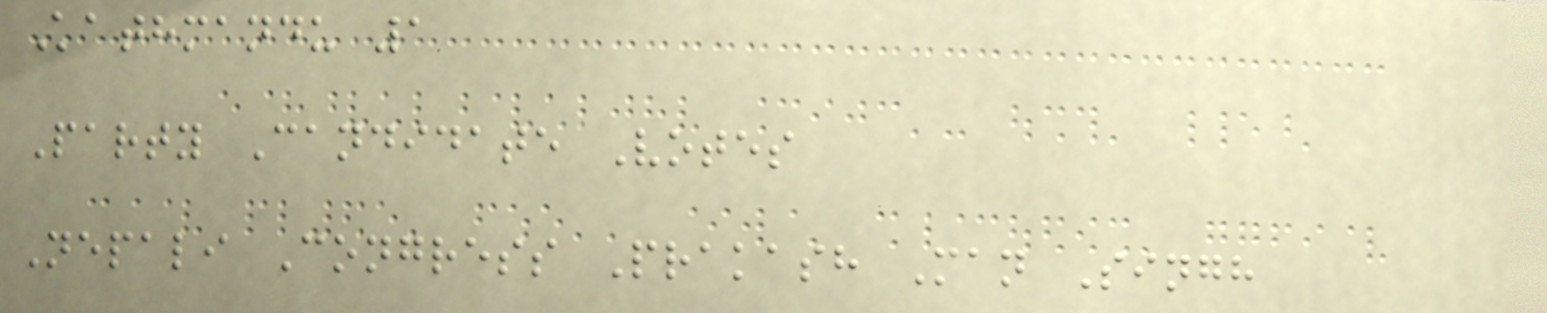Kathmandu 1
Party Candidate Votes
Nepali Congress Prakash Man Singh
